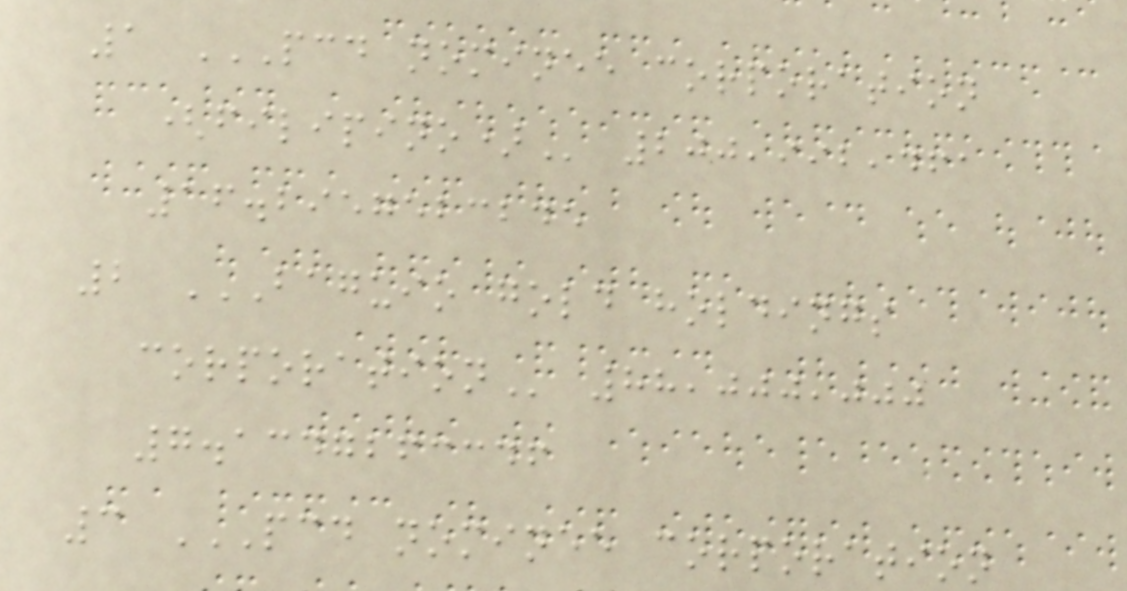1 PCD NOMINEE CORPORATION
(FILIPINO) 200,992,461
16.2957523245
2 BAGUIO GOLD HOLDINGS
CORPORATION 88,000,000
7.1347263346
3 PCD NOMINEE CORPORATION
